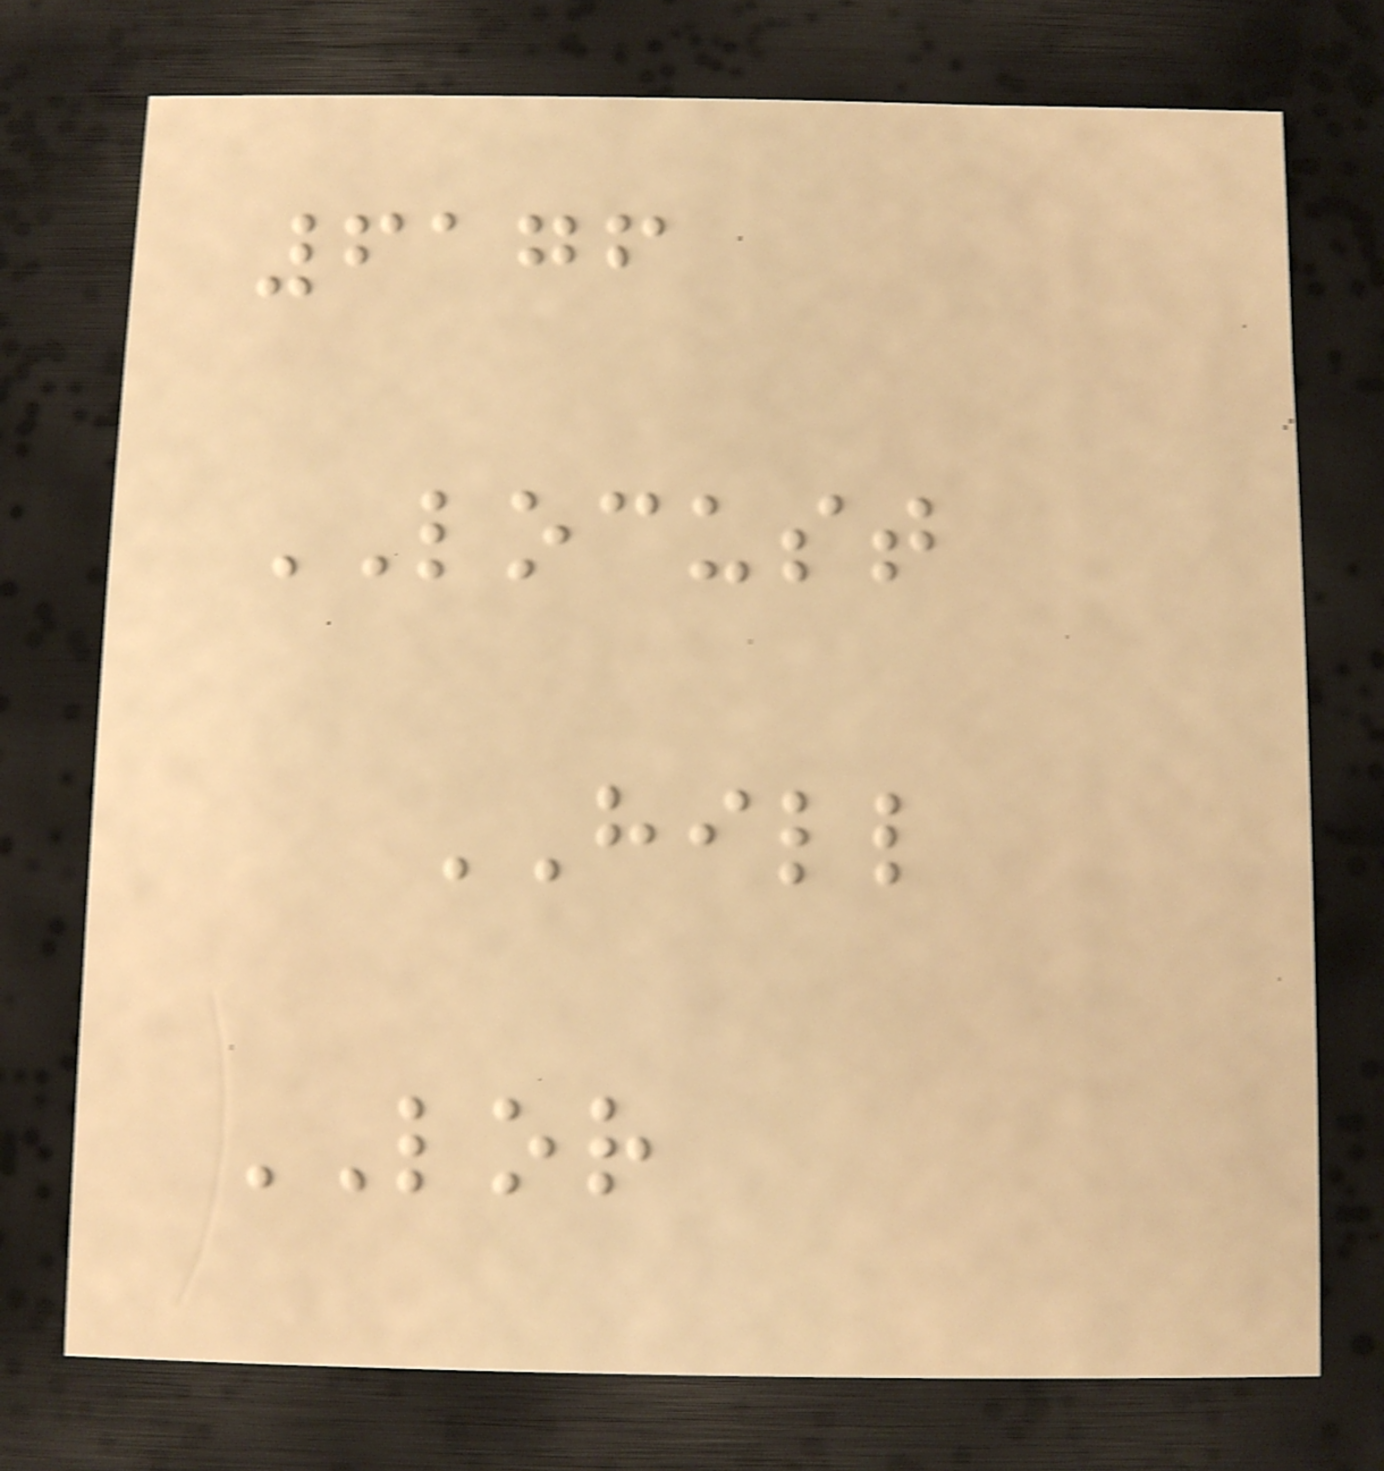6176
LOCUST
HILL
LOR
